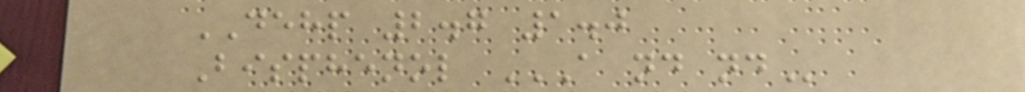DEHP 2.7 1.0
Bisphenol A ND ND
